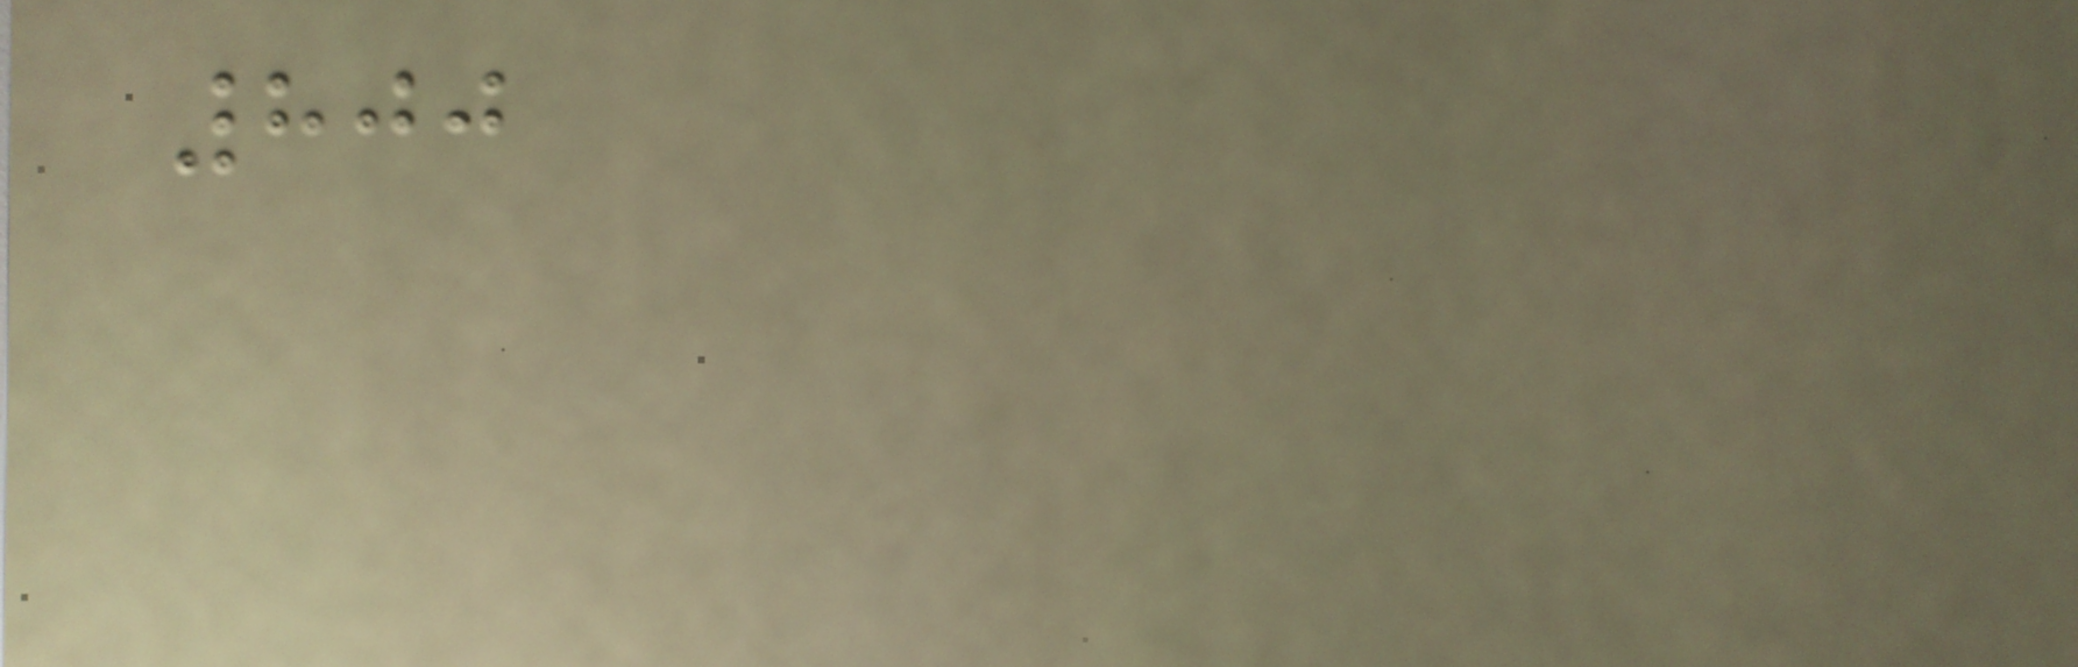800
